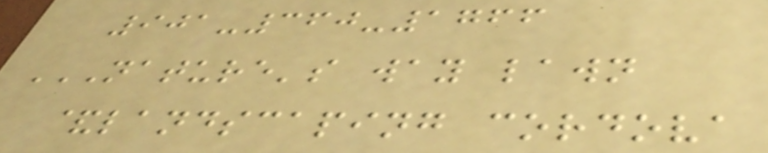901-360-1766
NATURE'S WAY LAWN
&LANDSCAPING CORDOVA
